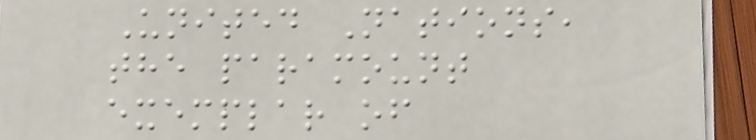United Nations,
the paramount
exemplar of
